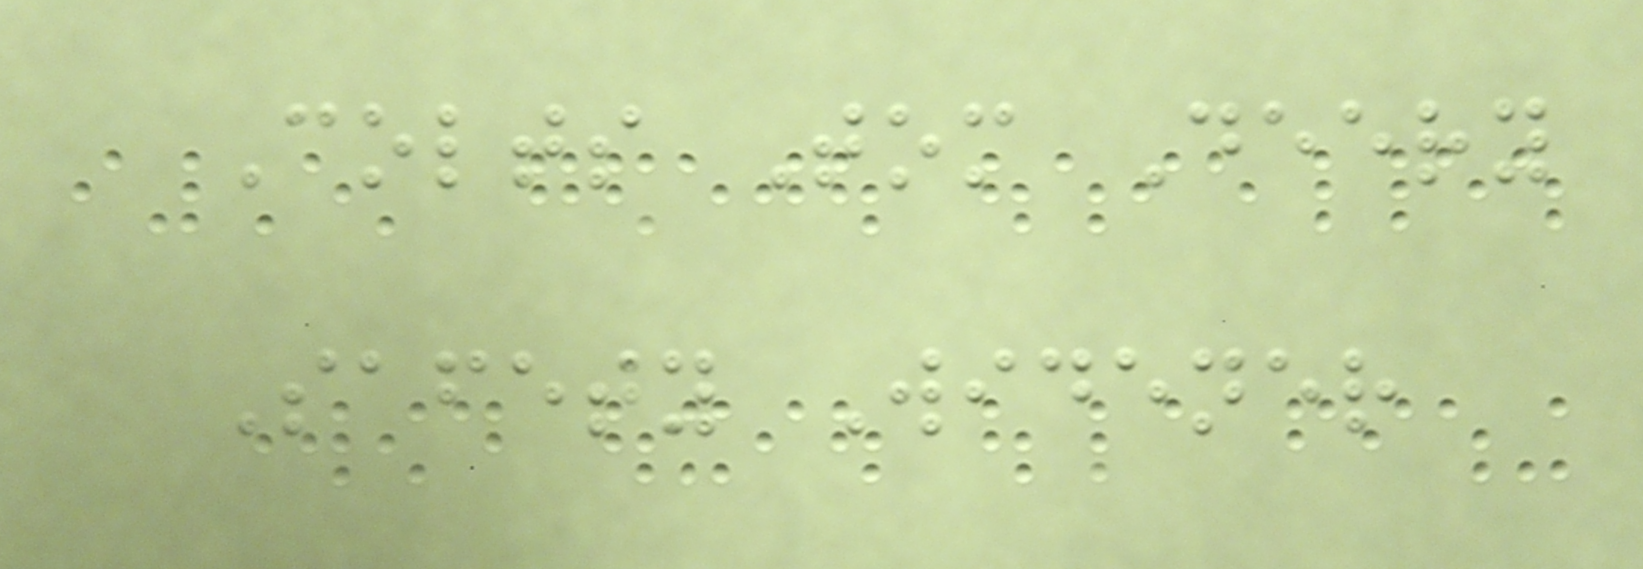Colts Tom Deery
Safety Widener
